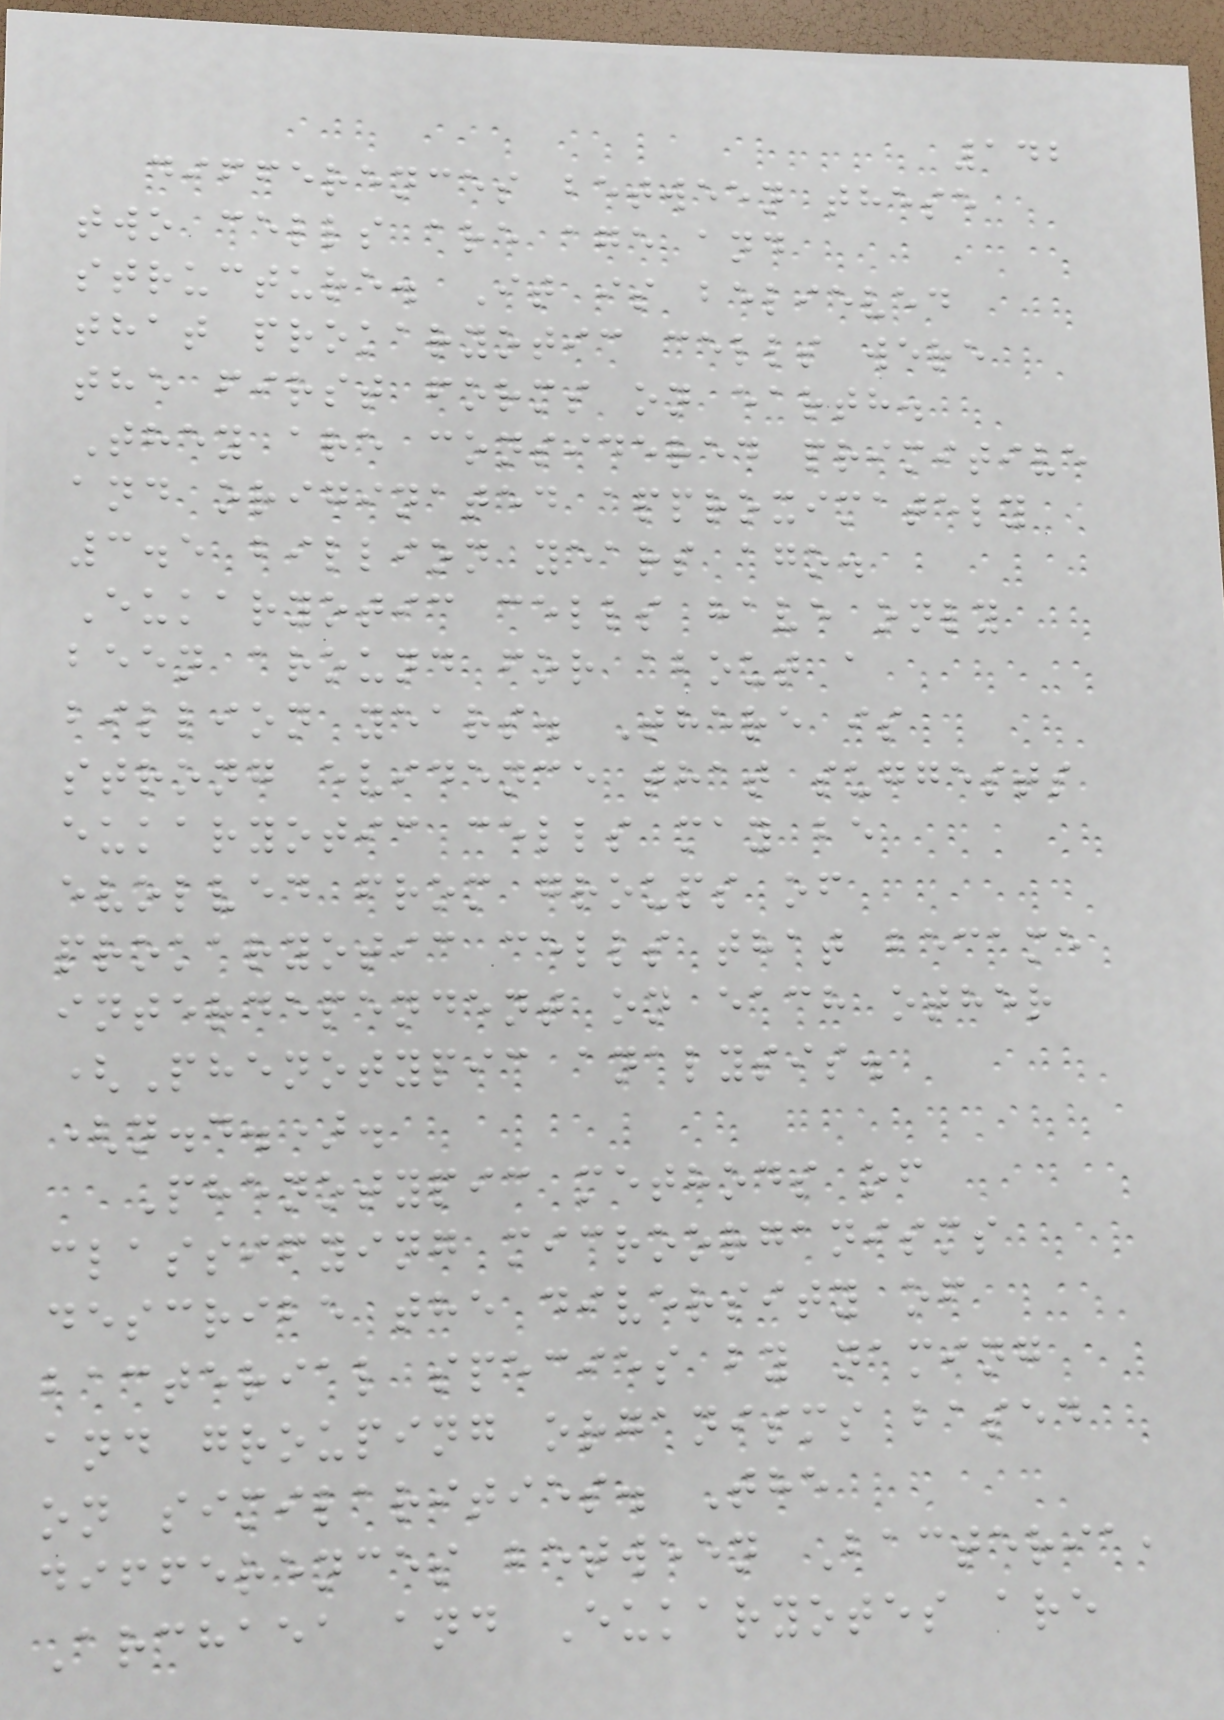142
differences between these
two cells are age and
structure. It is believed
that prokaryotic cells were
the first forms on earth.
They are considered primitive
and originated approximately
3.5 billion years ago.
Eukaryotic cells have only
been around for about a
billion years. There is
strong evidence that suggests
eukaryotic cells may be
evolved from groups of
prokaryotic cells that became
interdependent on each other
(Phenotypic analysis.
(n.d.).
Phenotypic methods of
classifying microorganisms
describe the diversity of
bacterial species by naming
and grouping organisms based
on similarities. The
differences between Bacteria,
Archaea and Eukaryotes are
